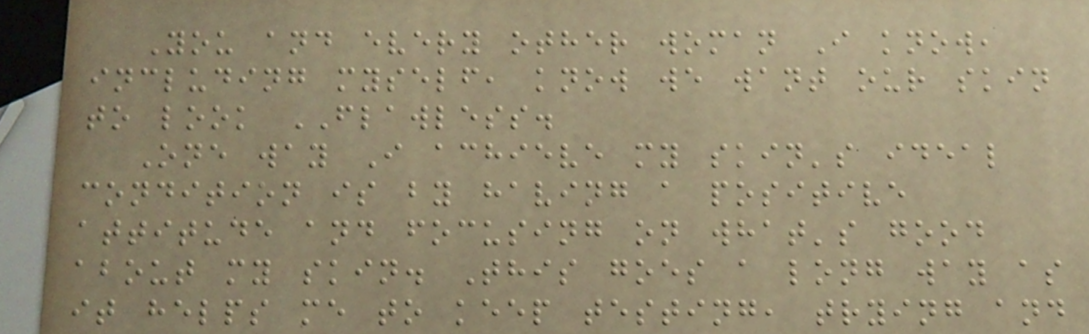You and every other woman I know,
including myself, know we want our skin
to look FLAWLESS.
One way I achieve my skin's ideal
condition is by having a positive
attitude and focusing on what's good
about my skin. This goes a long way as
it helps me to keep testing, trying and
